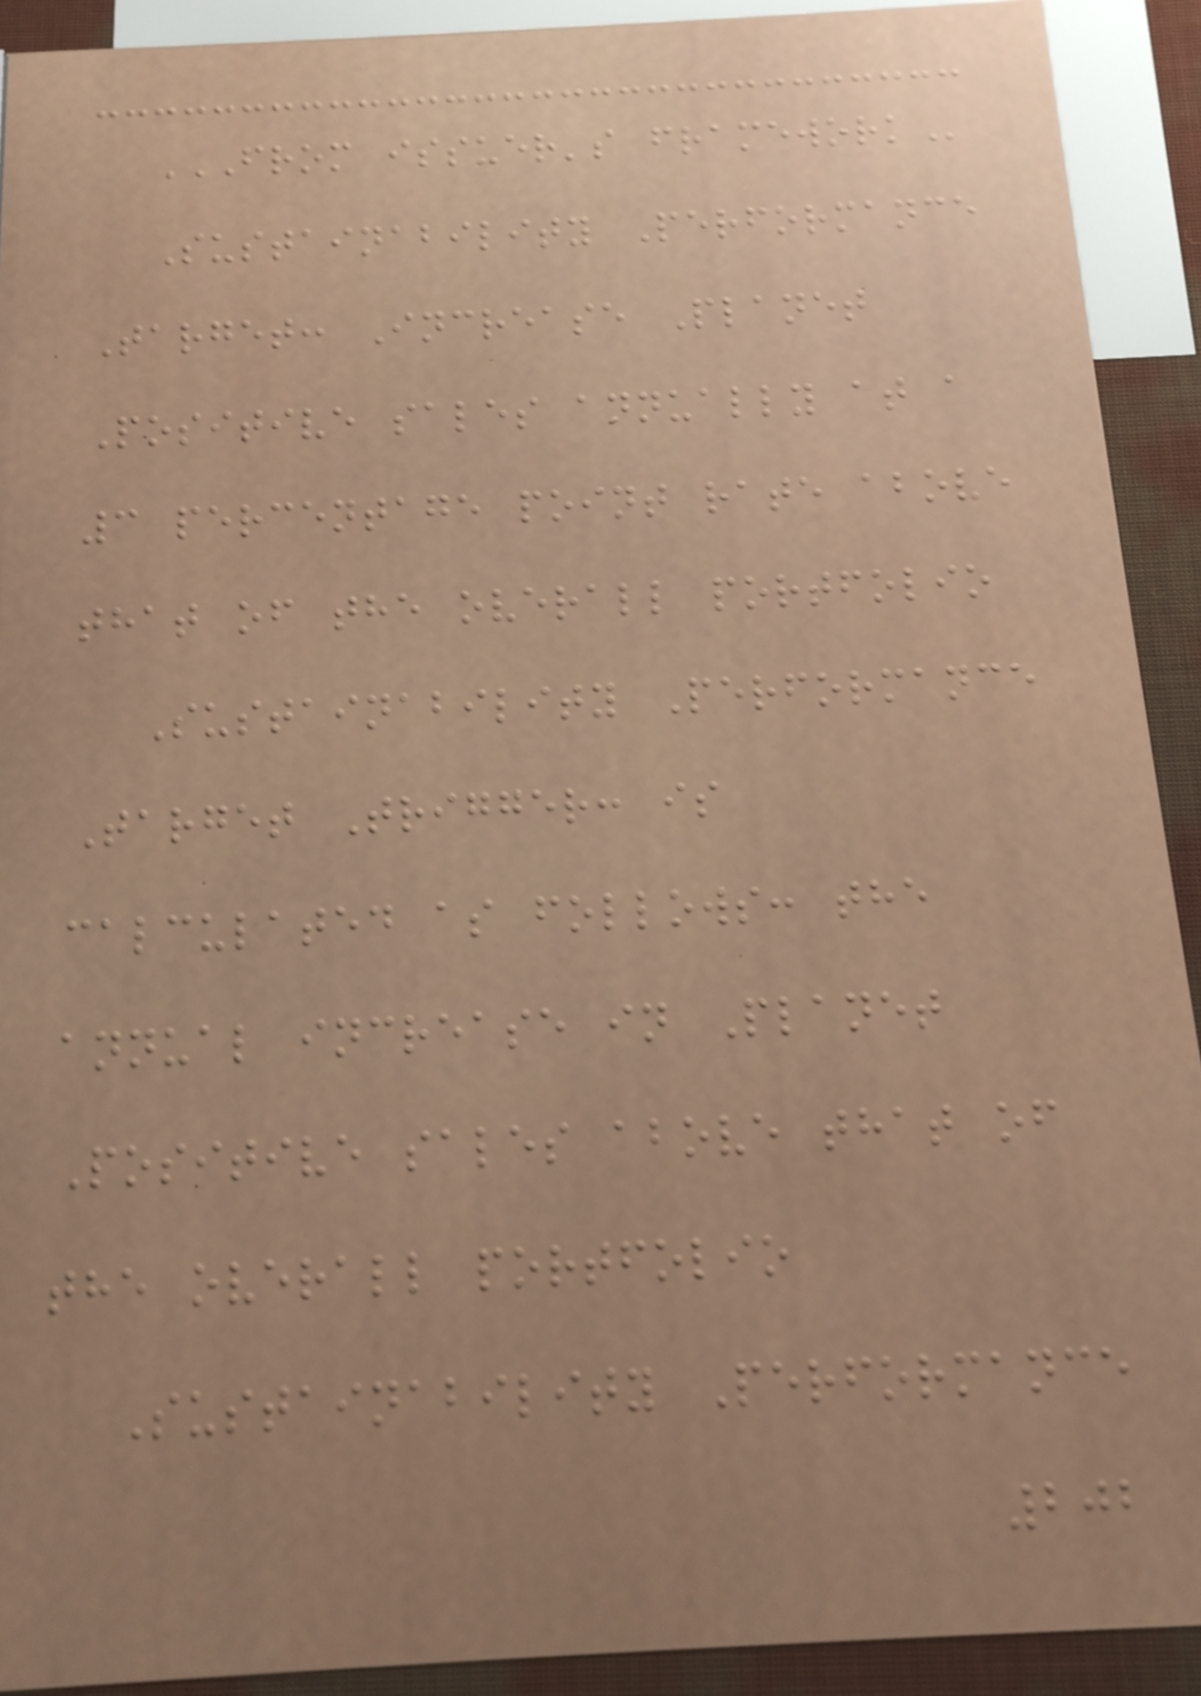FROM ISSUER'S FRAMEWORK
Sustainability Performance
Target: Increase Planet
Positive sales annually at a
3 percentage point rate above
that of the overall portfolio
Sustainability Performance
Target Trigger: is
calculated as follows: the
annual increase in Planet
Positive sales above that of
the overall portfolio
Sustainability Performance
202
